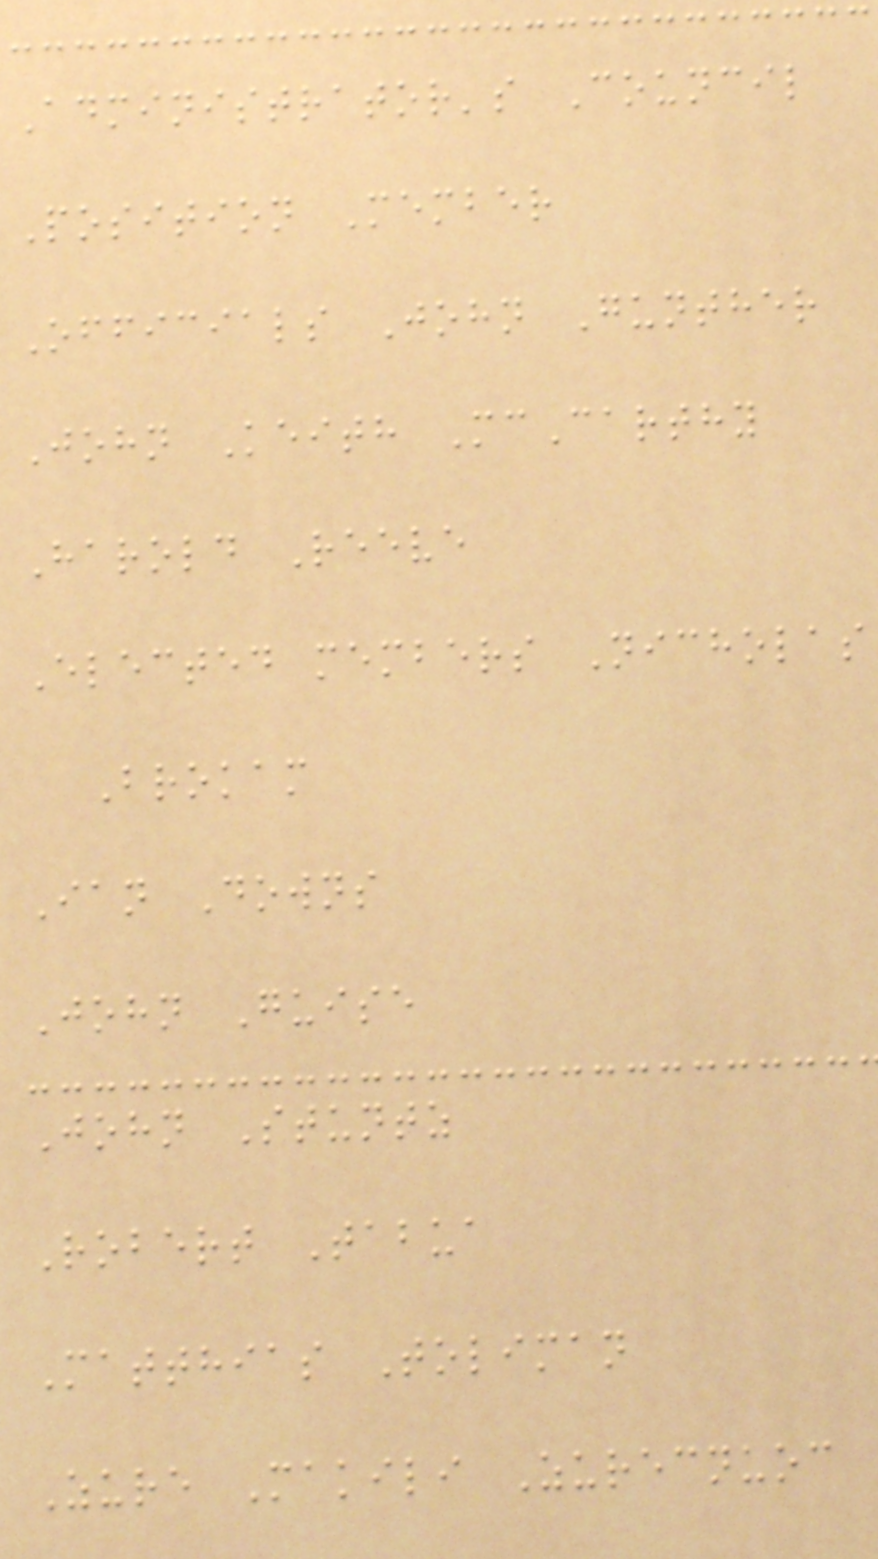Administrator's Council
Position Member
Officials John Gunther
John Keith McCarthy
Harold Reeve
Elected members Nicholas
Brokam
Ian Downs
John Guise
John Stuntz
Robert Tabua
Matthias Toliman
Zure Makili Zurecnuoc
